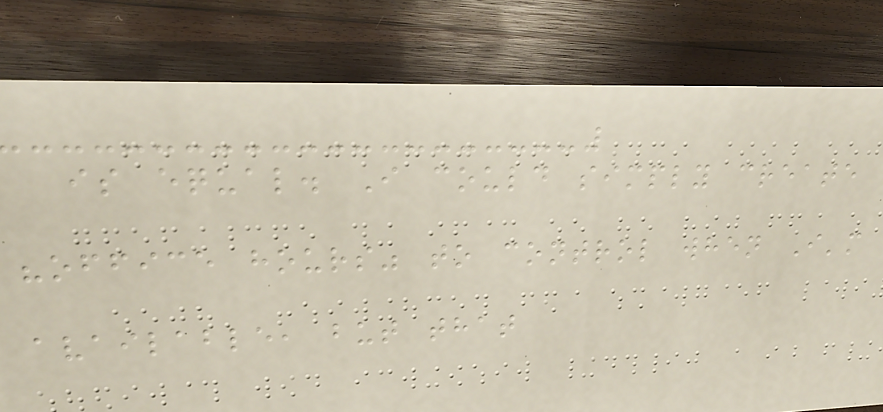is equal. I could simply create
"office hours" to control when I'm
available, but that
